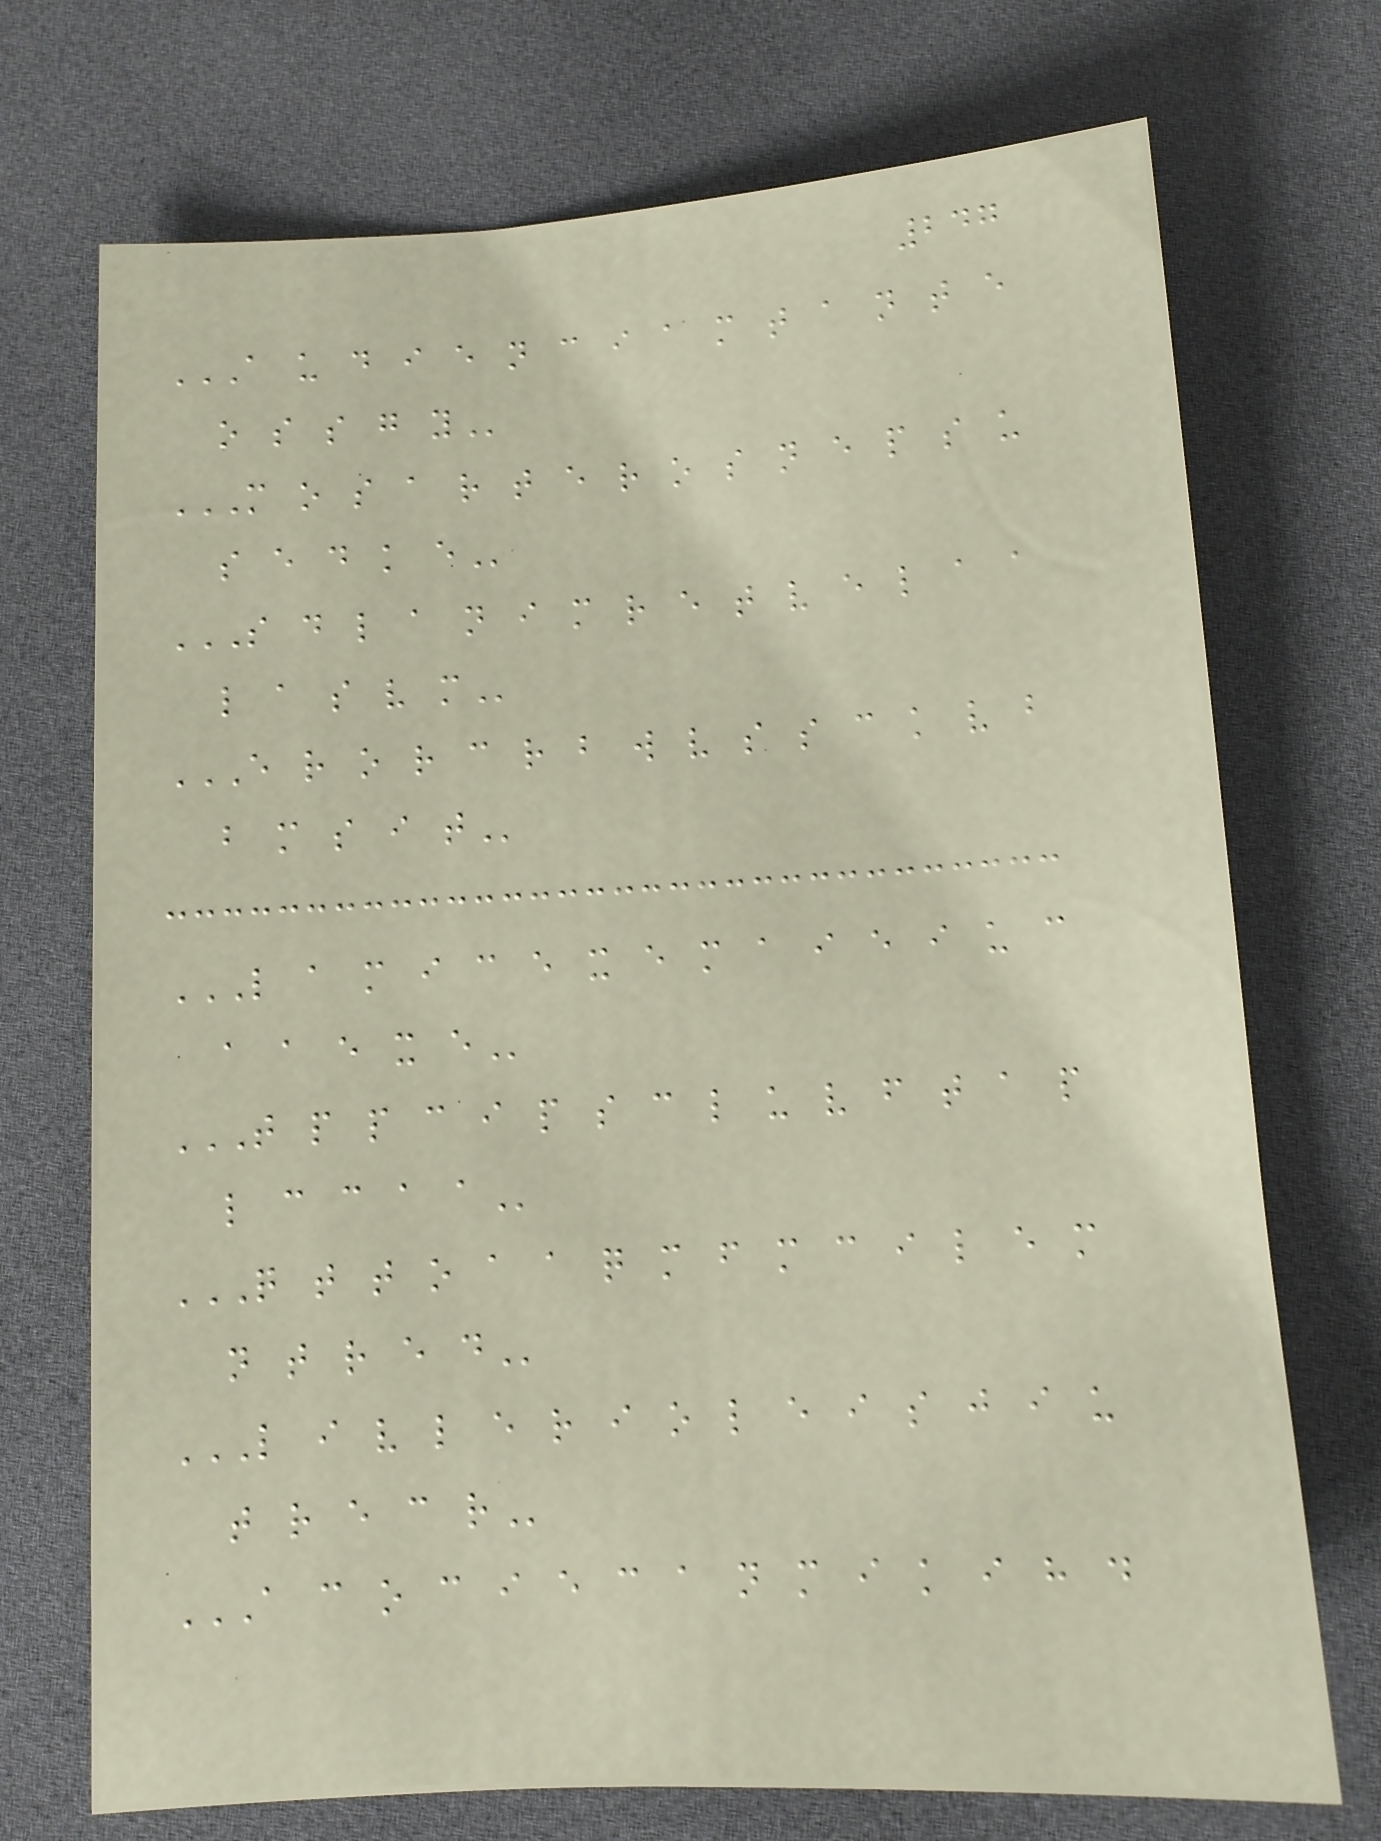247
A U D I E N C I A M T A N T E
O S S G Y
M O S A R T E R O S N E P S U
S E D K E
S D L A N I M R E T V E L A A
L A S V M
E R O R C R B W V S S C K V B
B M S I T
L A M I C E X E M A I E I U C
A A E X E
T P P C I P S C L U V F T A P
L C C A A
Q T T O A A Q M F M C I L E M
N T R E D
L I V L E R I O L E I S J I U
T R E C R
A C O C I E C A N M I K I H D
